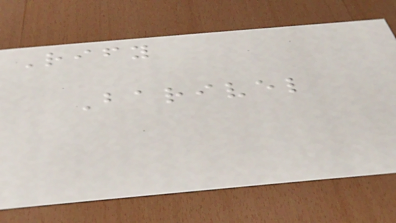Rify
Barivel
